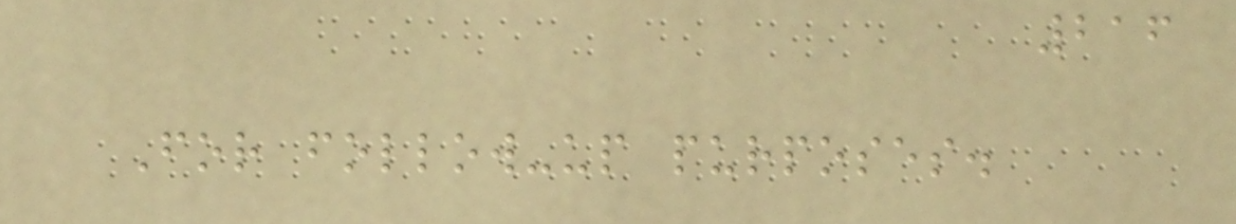216
For follow-up purposes.
